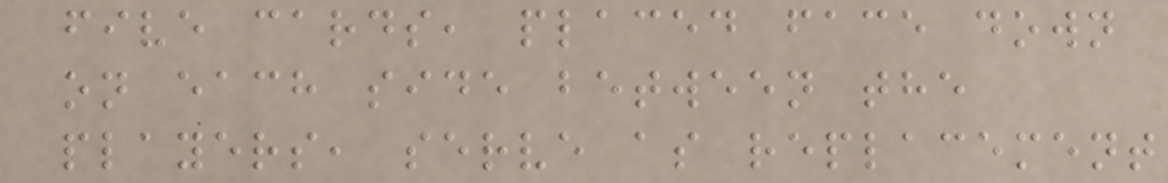five cards, placed face down
on each side between the
players, serve as replacement
